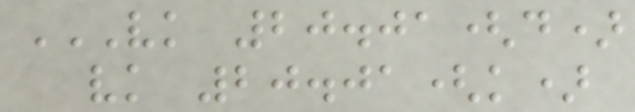VK 20.01(D)
VK 20.01(K)
